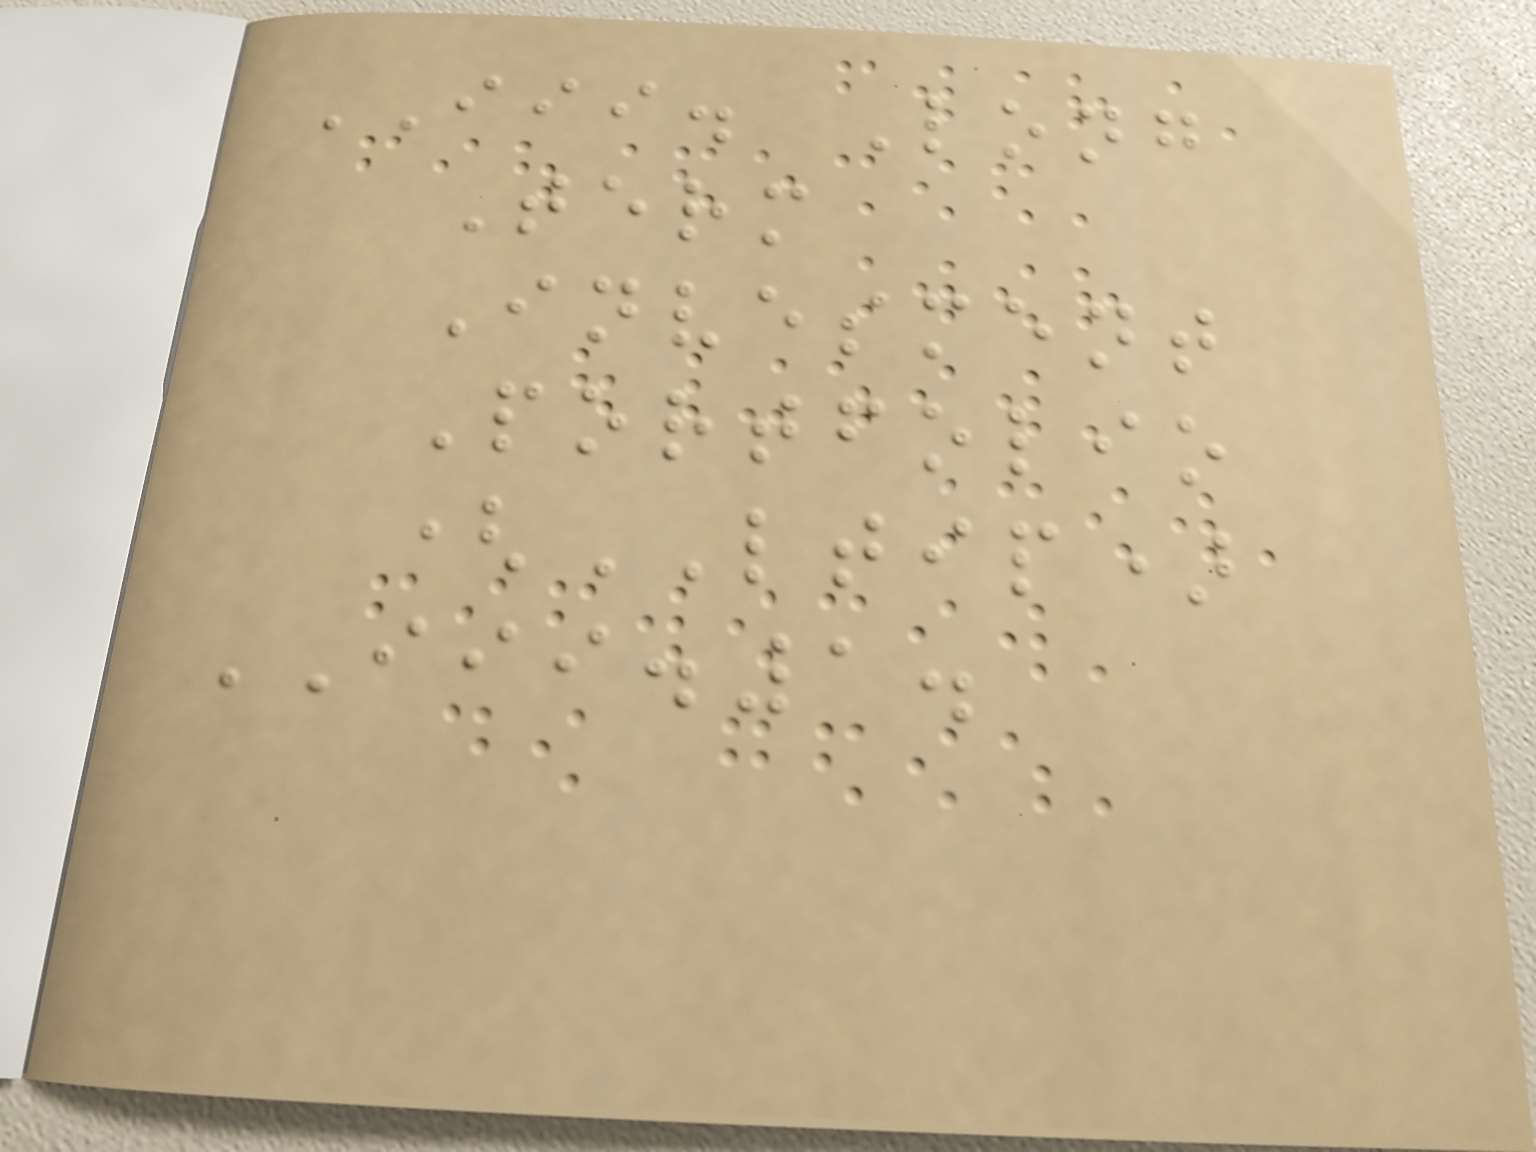III. Long
Term
Invesment
Portfolio
(LTIP)
III.1.
